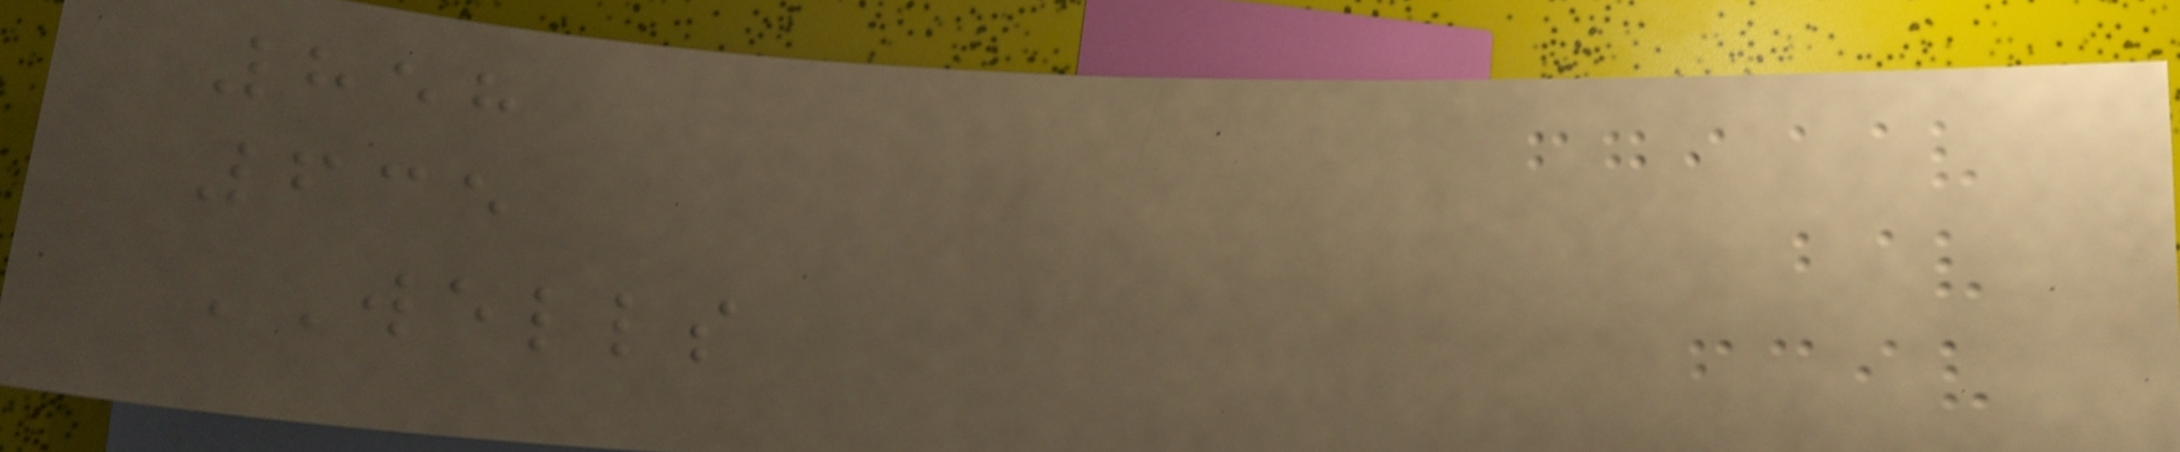858
635
WELLS
